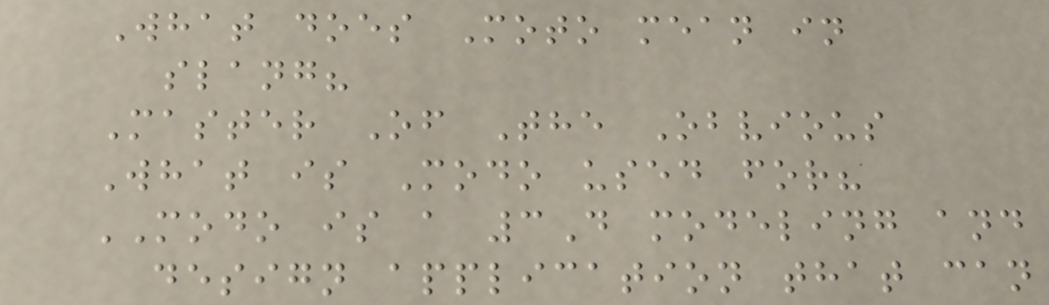What does Moto mean in
slang?
Master Of The Obvious
What is Modo used for?
MODO is a 3D modeling and
design application that can
